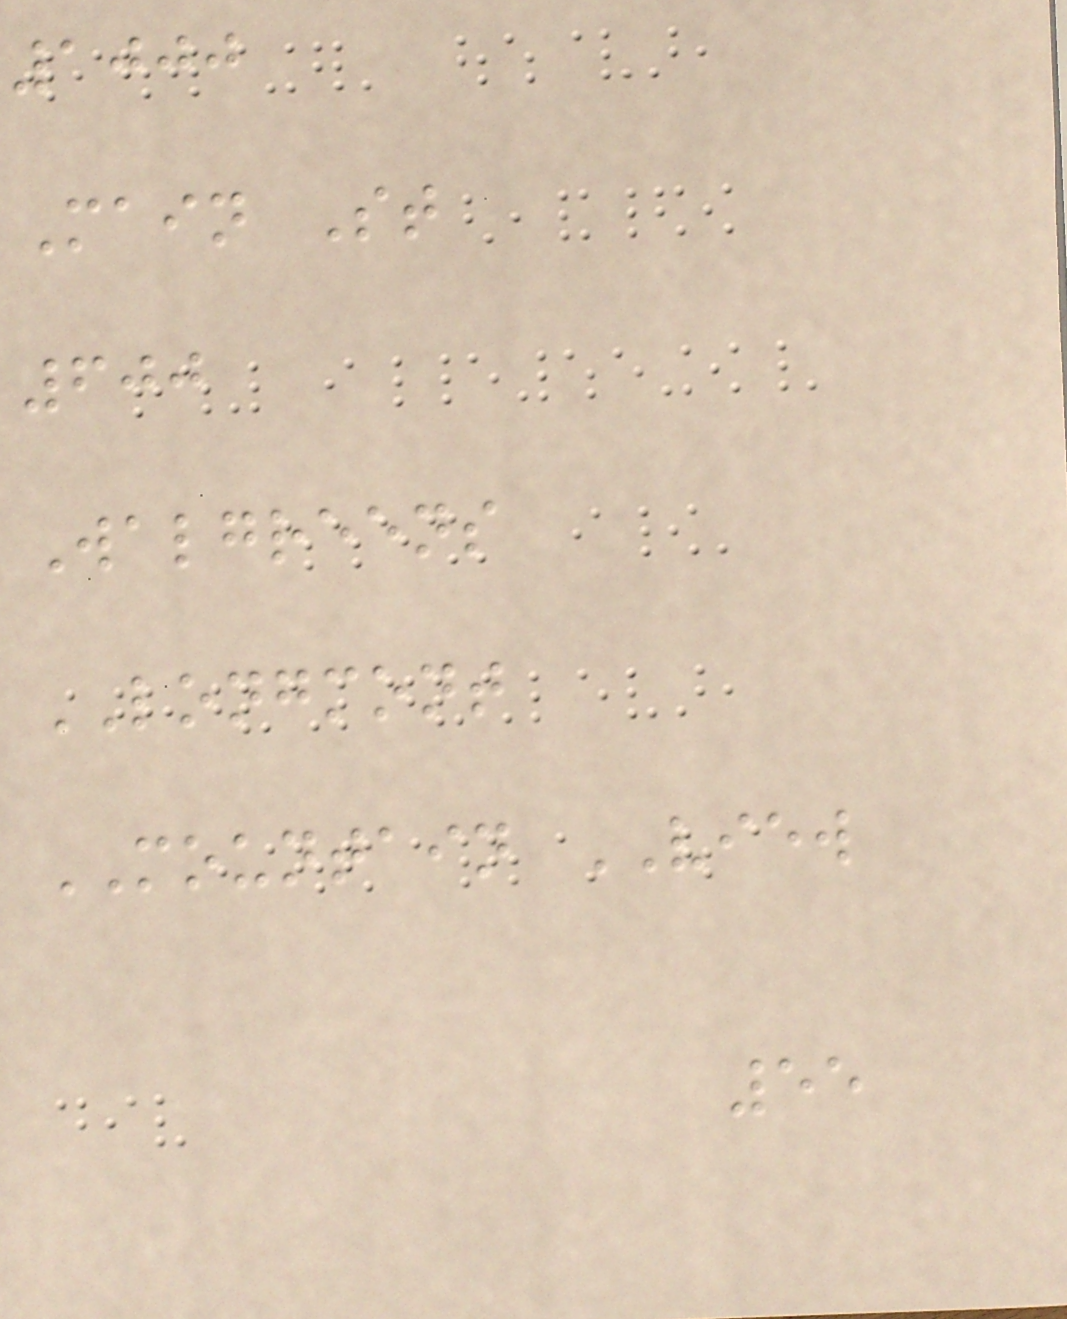1000
Main St
600
Walgreens
LONGMONT
MOUNTAIN VIEW
55
